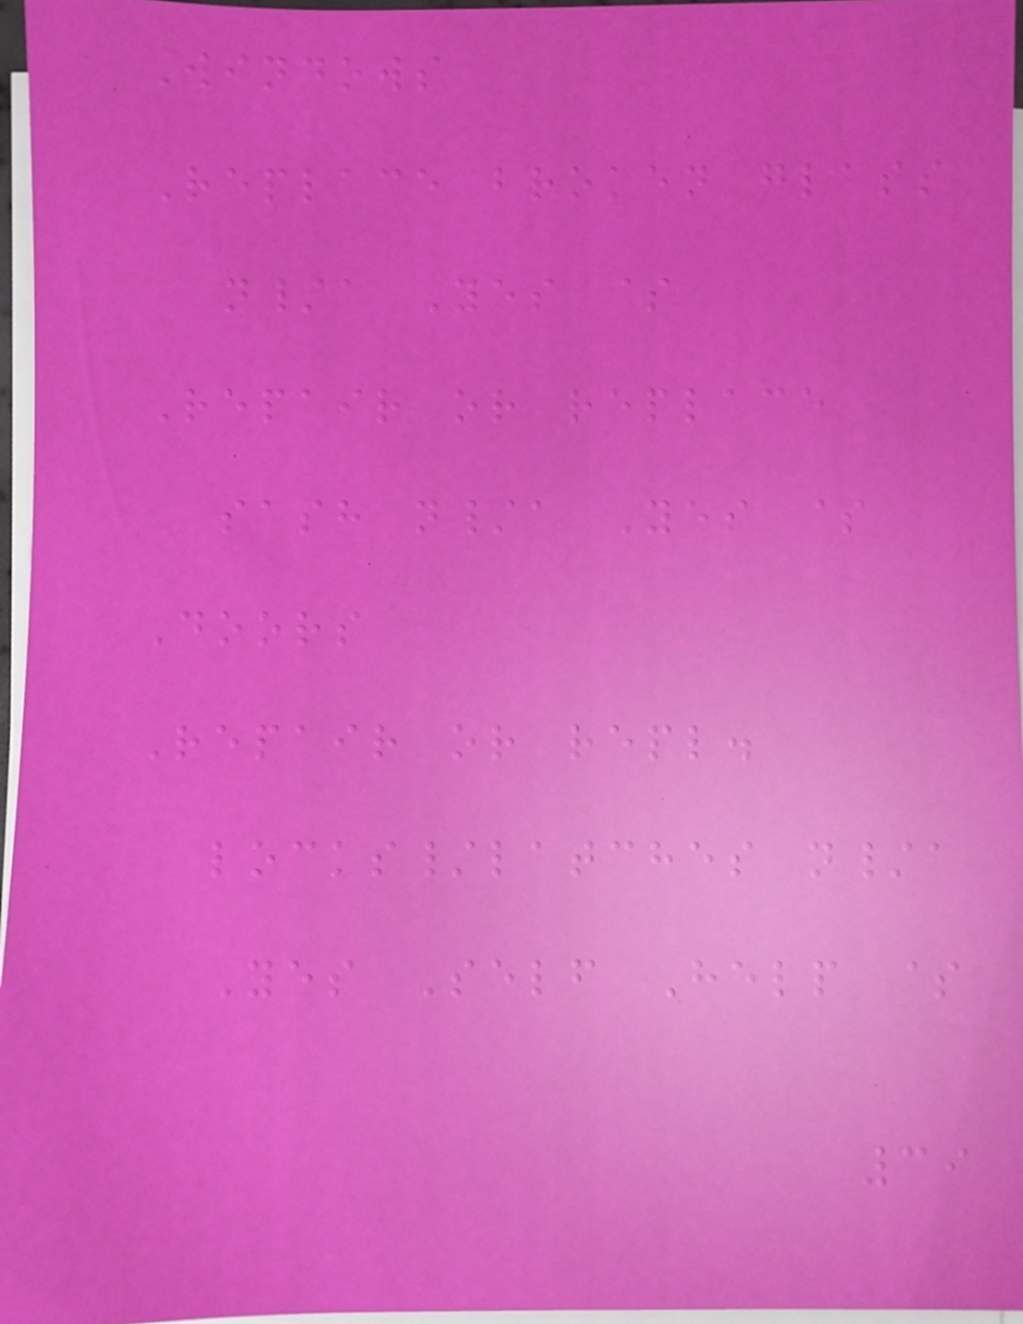Windows
Replace broken glass
n/a Yes $
Repair or replace
sash n/a Yes $
Doors
Repair or repl.
locks/latches n/a
Yes Self Help $
39
